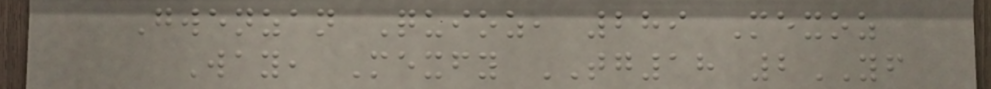Gwenzan Quioz, 289 Mexoz
Way, Mexfy TG18 2YF
